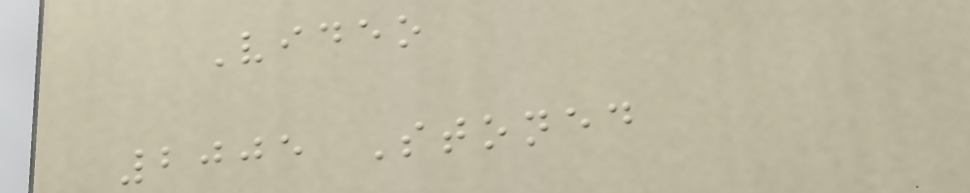Video
2005 Stoned
